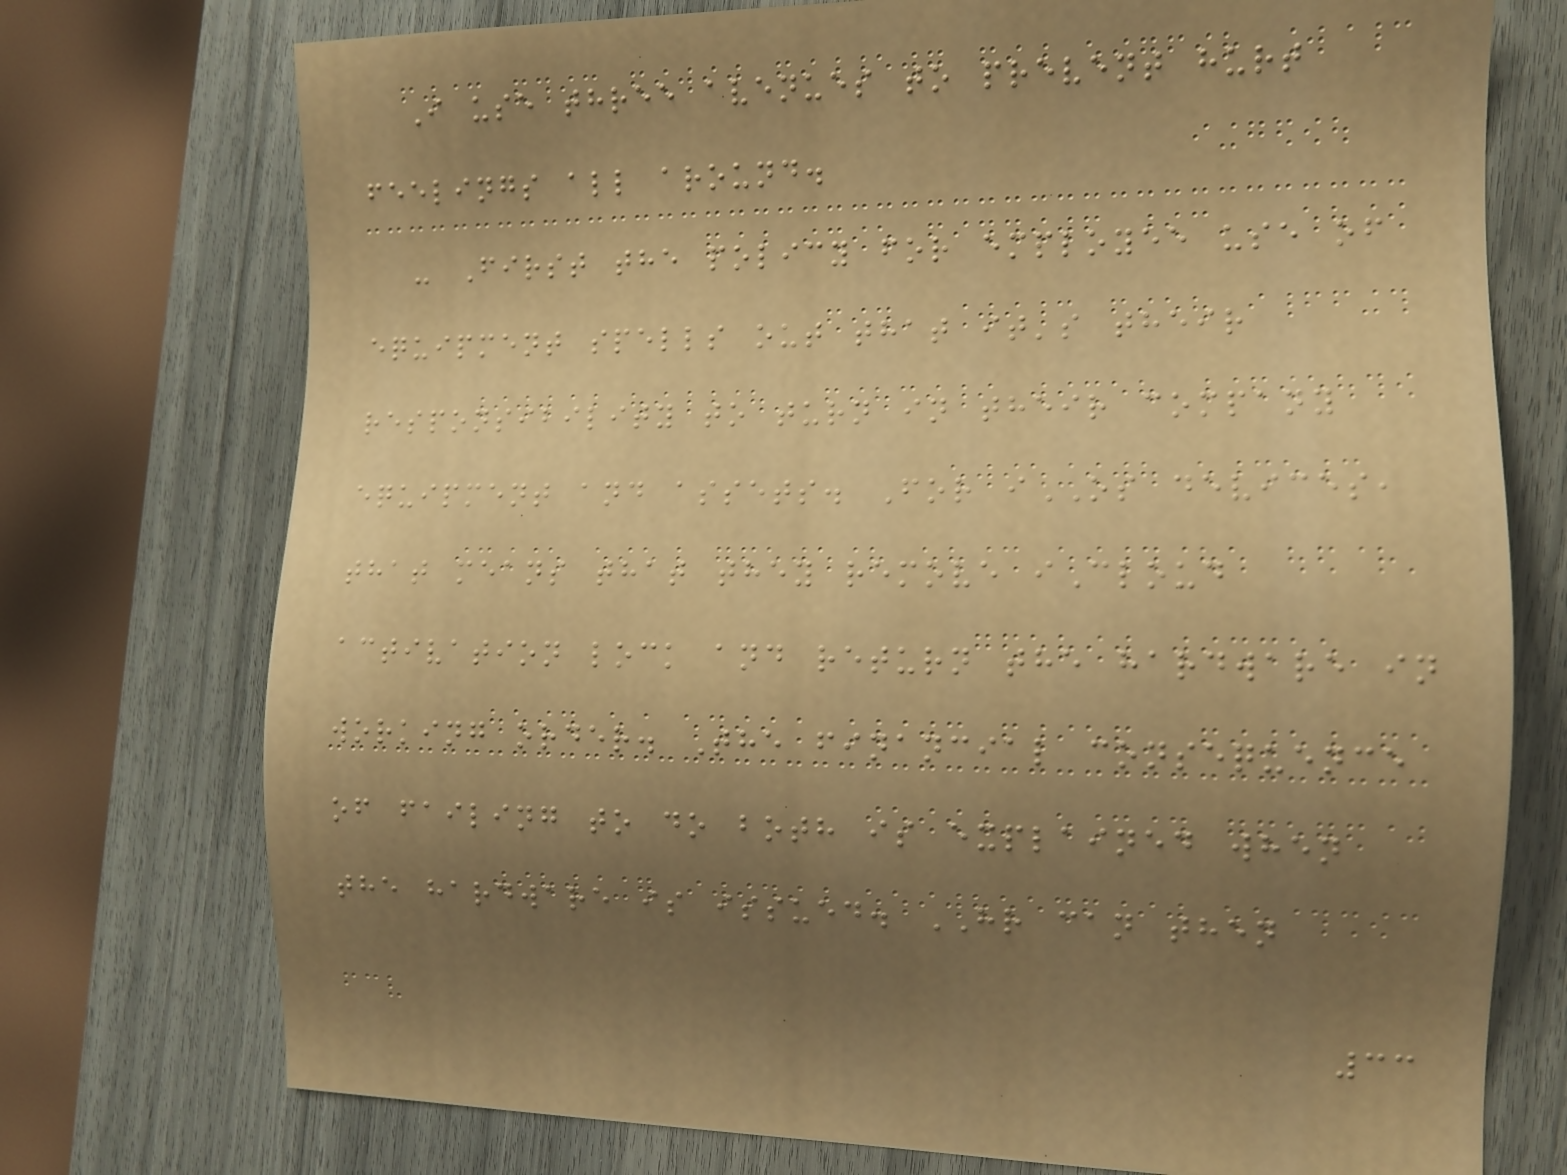I use three avenues to prevent hurt
feelings all around.
- First the policy for employee use of
equipment spells out that it's their
responsibility to turn in their company
equipment and assets. For iOS devices,
that means that they remove iCloud
activation lock and return the hardware in
working order. The financial consequence
of failing to do both is explained when
the hardware is issued. HR can then
33
